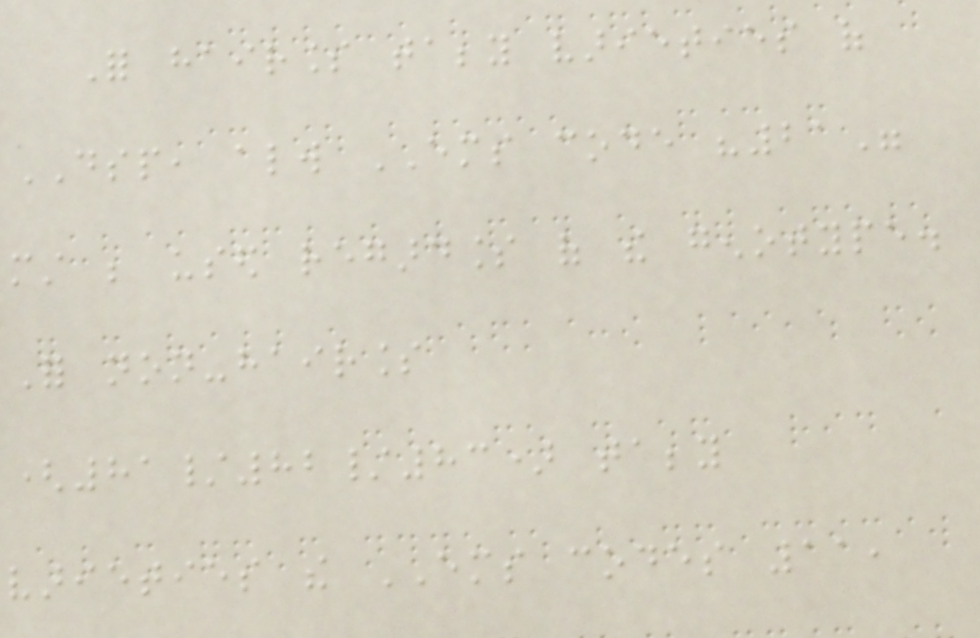For hairless tabby varieties of
DSP, always EMS code "21"
must be used regardless of the genotype.
For non-hairless
(81/82/83) tabby
varieties the EMS codes 11,
